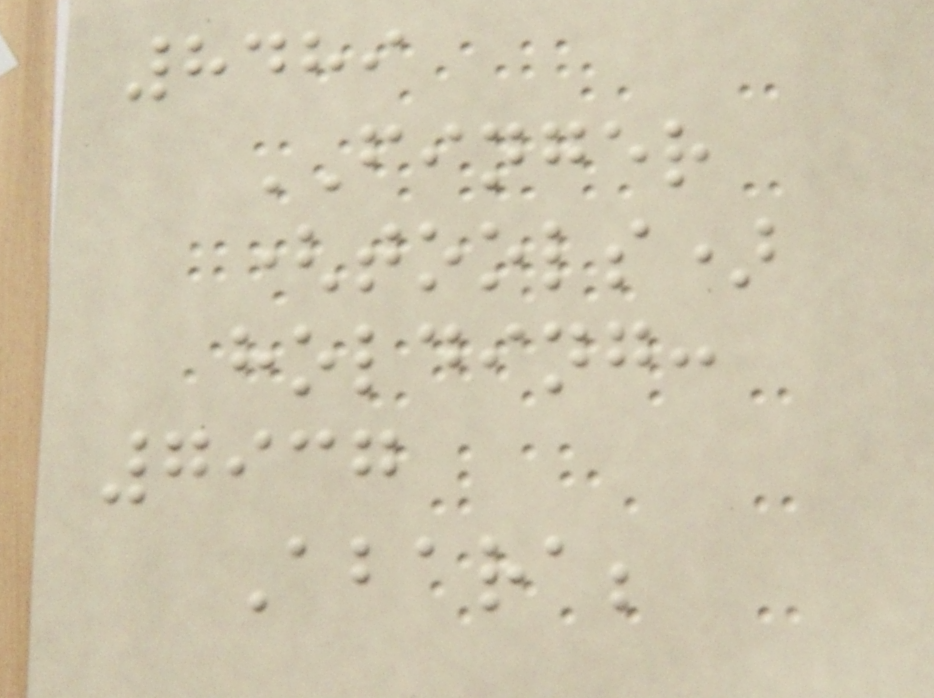8489
FINGER
(tools)
holding:
7937
Abara;
